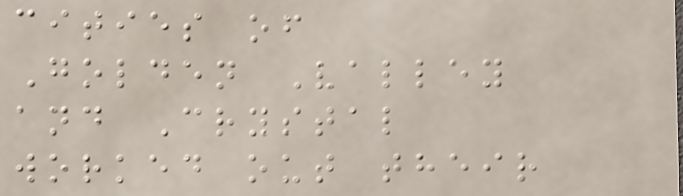cities of
Golden Valley
and Crystal
worked out their
